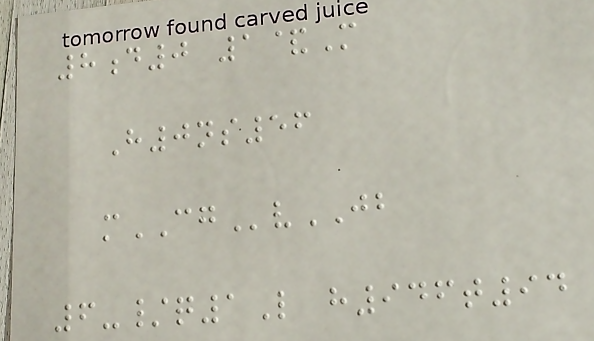8d0 1&M
H0ns56
mCGvJB
6-/q1L h946t94
